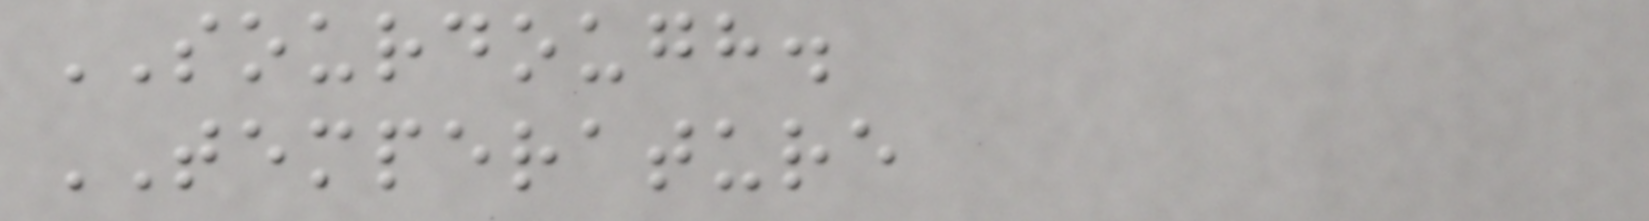SOURDOUGH.
TEMPERATURE
